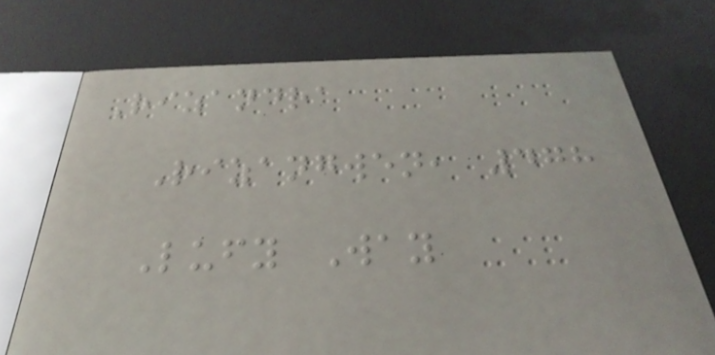Rizandra
Rizangwen, 478
Lufy Way
